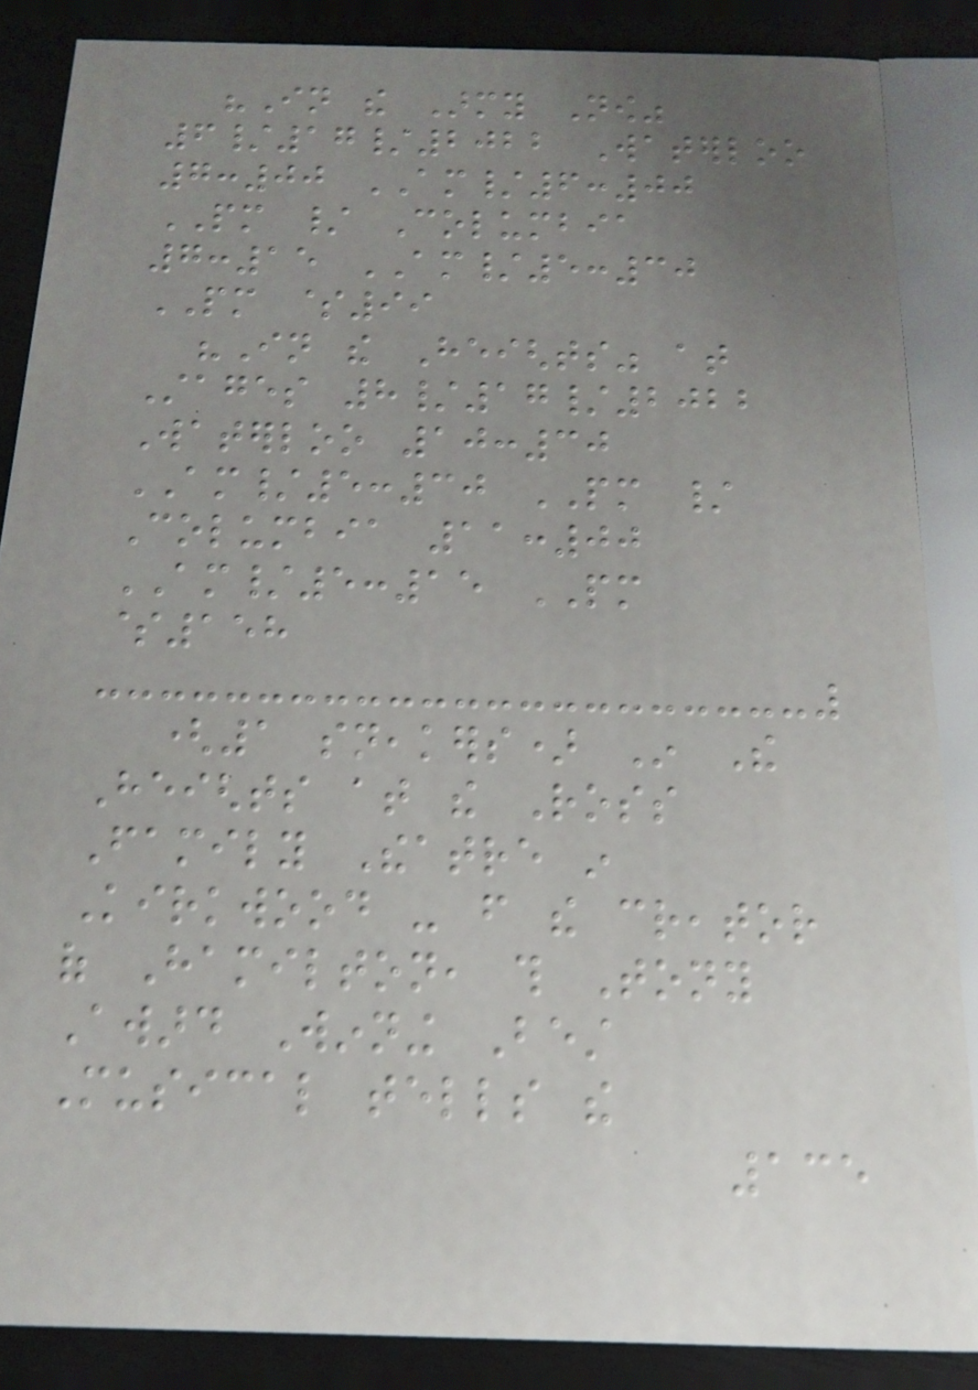"In the Army Now"
6/17/2022 Waterloo
7:00 AM/6:00
PM / Columbia
7:15 AM/5:30
PM $99
"In the Heights" at
Stages 8/17/2022
Waterloo 10:30
AM/5:30 PM /
Columbia 11:00
AM/5:15 PM
$158
(1 sneakers) In The
Heights at the Ross
Family Theatre in
Kirkwood - from the creator
of Hamilton, this Tony
Award Winning Best
Musical tells the
135
